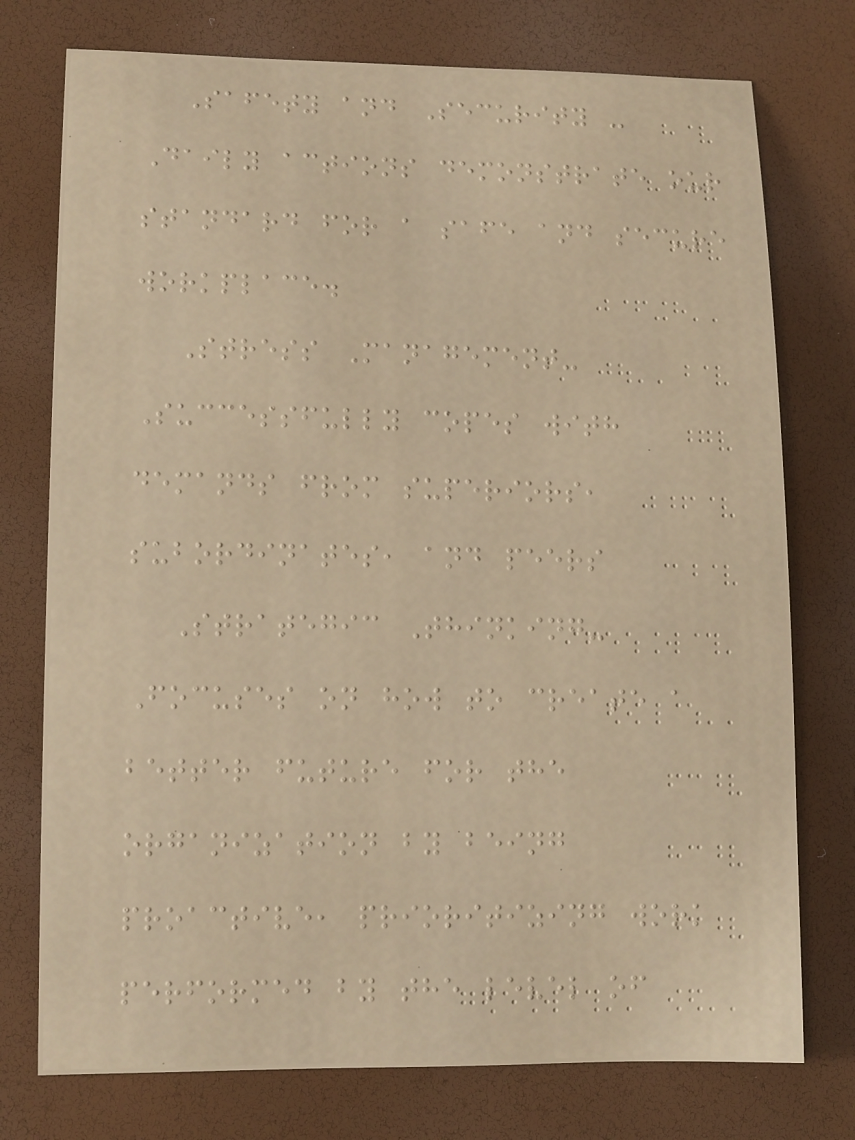Safety and Security -
Daily actions demonstrate our
standard for a safe and secure
workplace.
Stress Management-
Successfully copes with
demands from superiors,
subordinates, and peers
Strategic Thinking-
Focuses on how to create a
better future for the
organization by being
proactive, prioritizing work
performed by the level of
